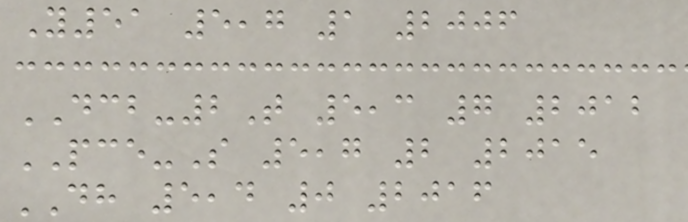Y51 5,7 1 2006
DCB-2T 5,3 7 2012
PCE-S 5,7 2 2015
DH 5,4 0 2016
